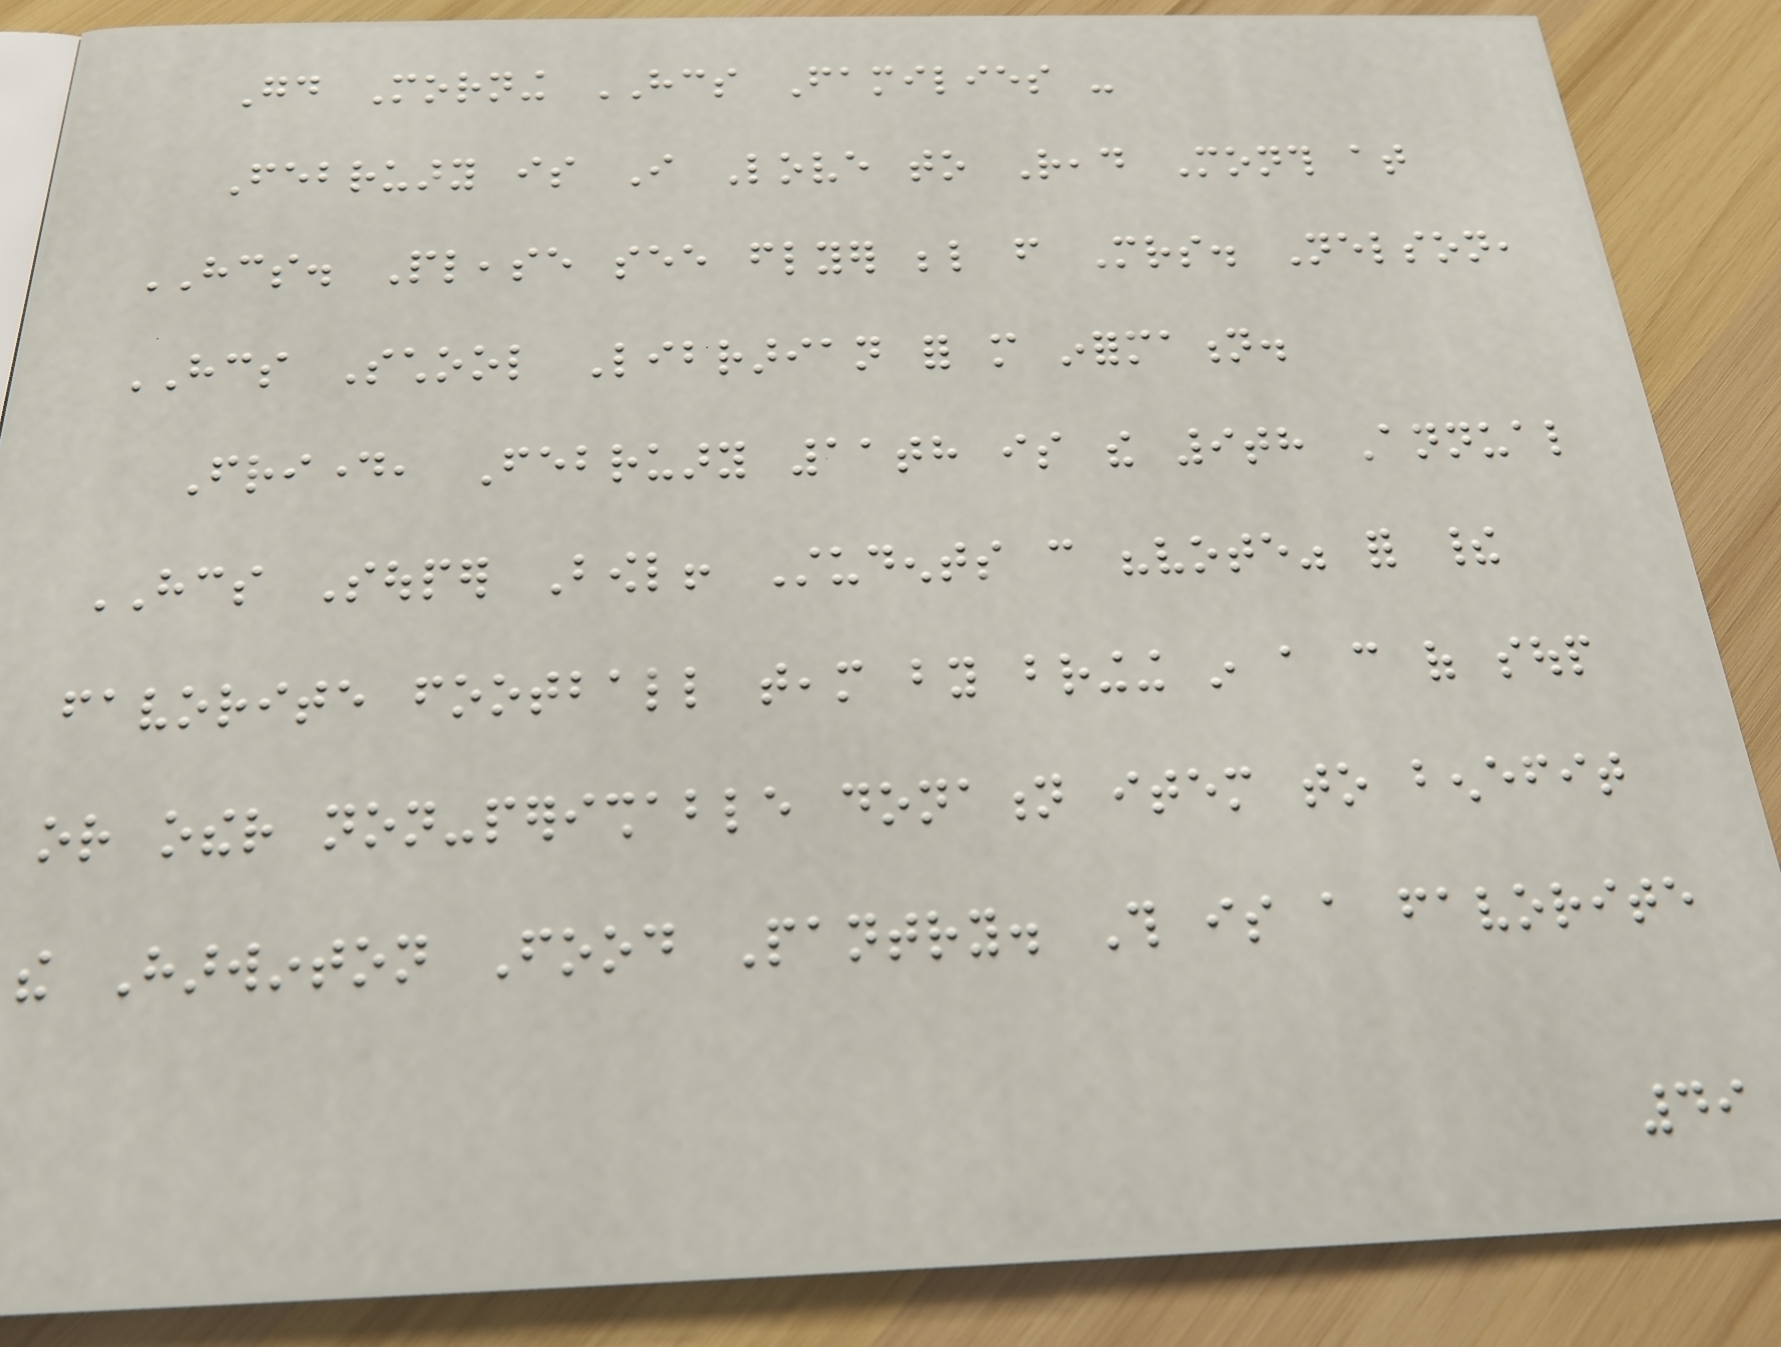Good Morning HCS Families -
February is I Love to Read Month at
HCS. Please see flyer below from Mrs. Nelson,
HCS School Librarian for more information.
Friday, February 11th is the 9th Annual
HCS Souper Bowl! Students can "vote" for their
favorite football team by bringing in a can of soup
or other non-perishable donation item to benefit
the Harwinton Food Pantry. This is a favorite
49
